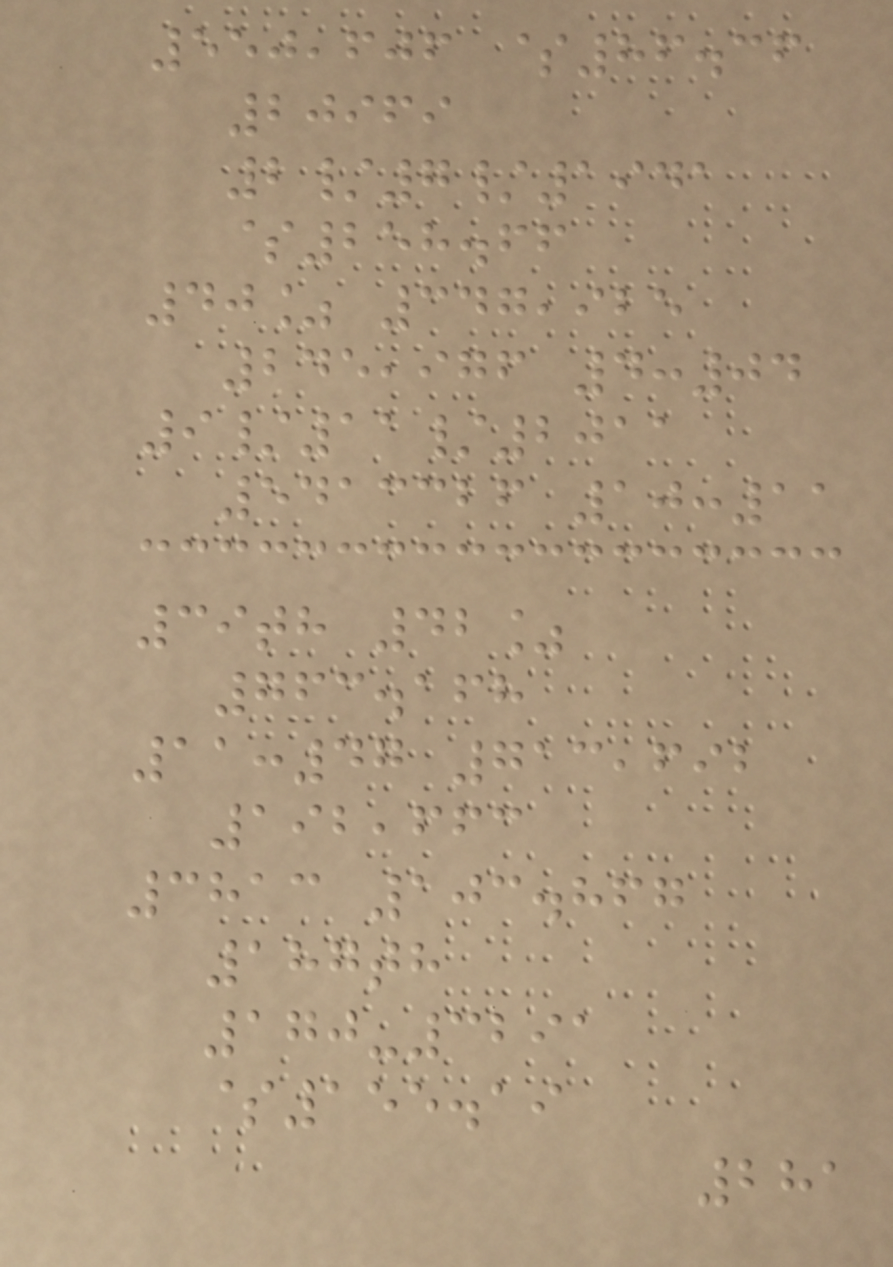550,606 $86.36
20969
2/7/1941
$258.66
40% 347,925
245,976 4:04
9/11/2011
5413326 10:11
39th 42%
763.168
11:47 713,692
192,663
3813 103.867
187th
170-3291
$155.19
281
